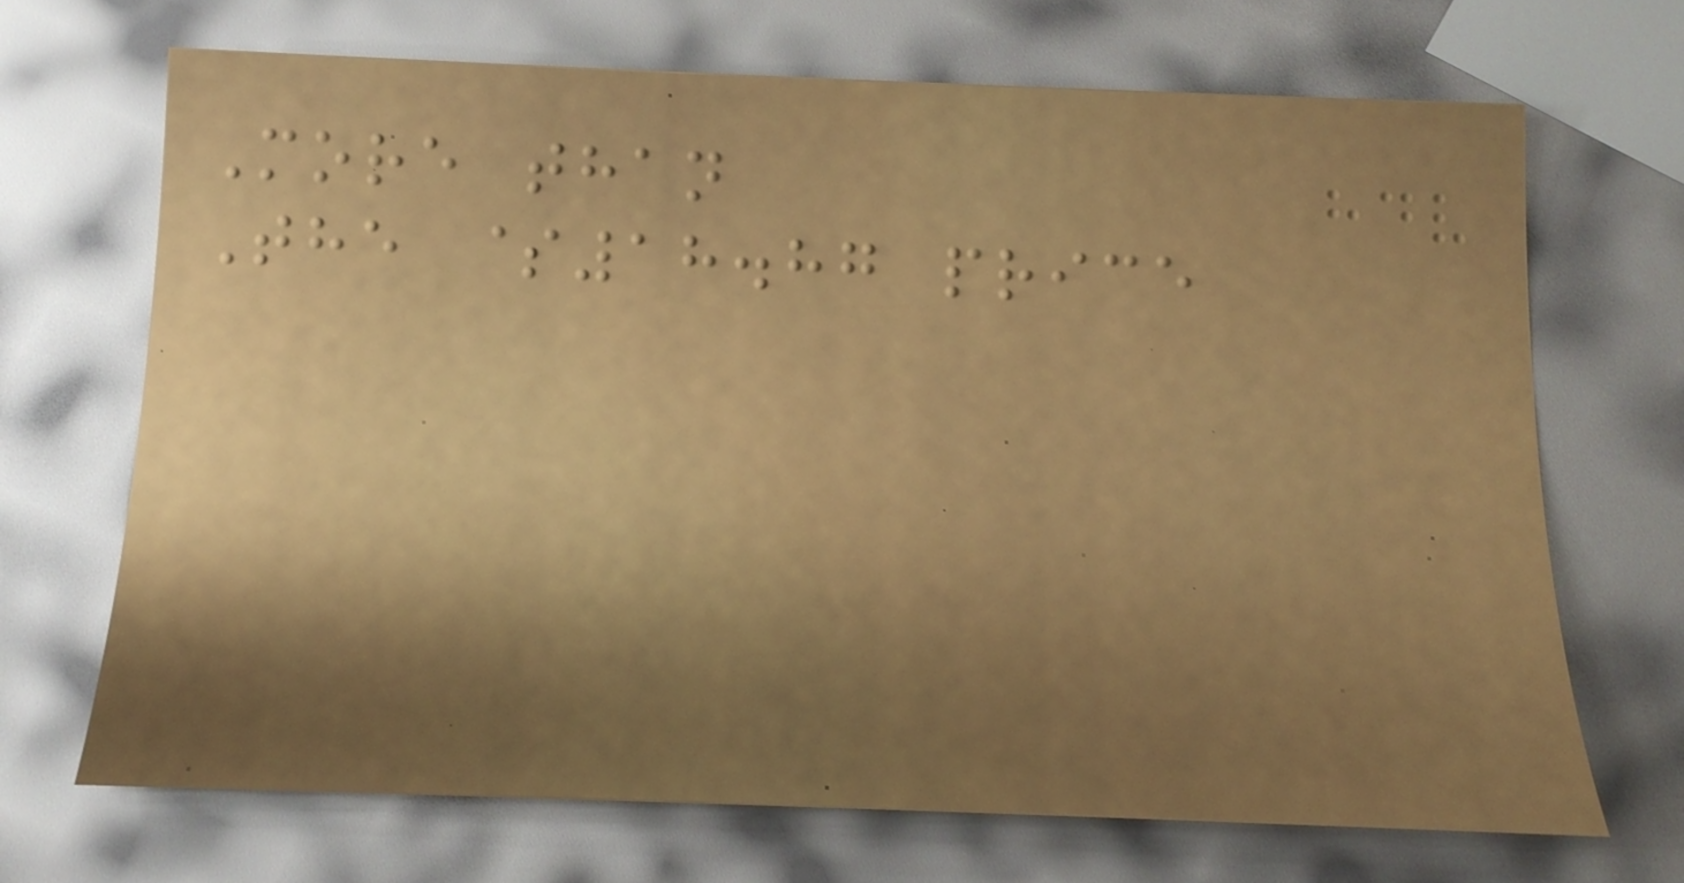More than
The $18.87 price
